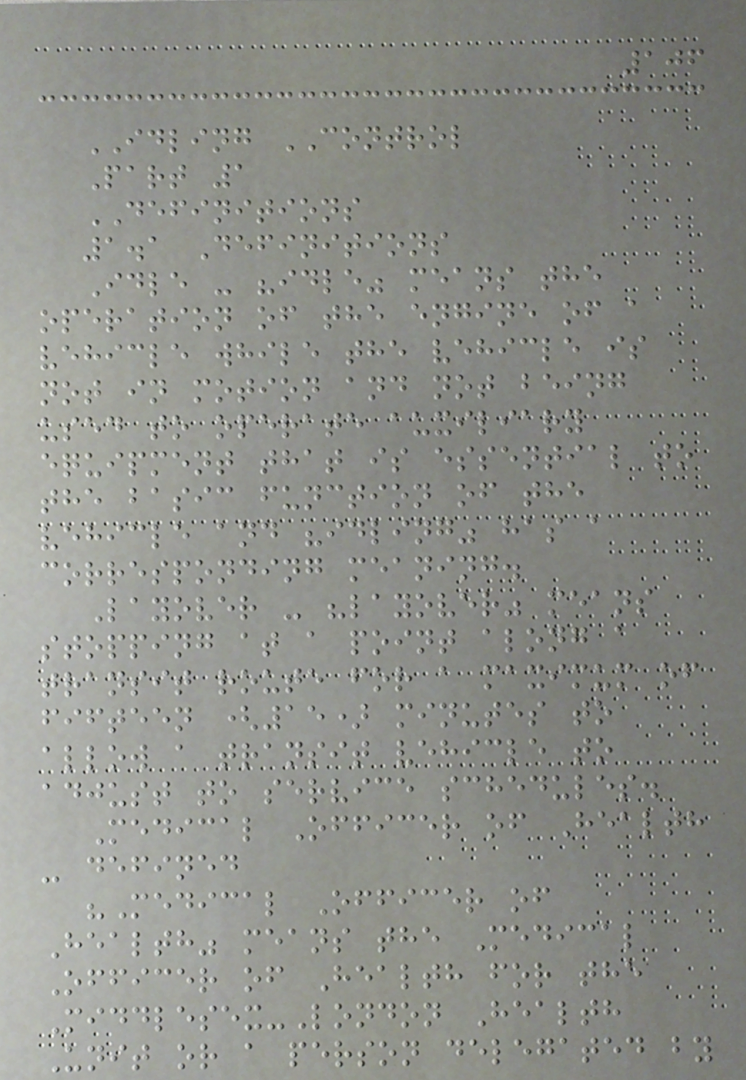106
IDLING CONTROL
Part 1
DEFINITIONS
1.1 Definitions
Idle - "idle" means the
operation of the engine of a
vehicle while the vehicle is
not in motion and not being
used to operate auxiliary
equipment that is essential to
the basic function of the
vehicle and "idling" has a
corresponding meaning.
Layover - "layover" means
stopping at a point along a
transit route for a maximum of
fifteen (15) minutes to
allow a transit vehicle to
adjust to service schedules.
Medical Officer of Health
- defined
"Medical Officer of
Health" means the Medical
Officer of Health for the
Middlesex-London Health
Unit or a person delegated by
